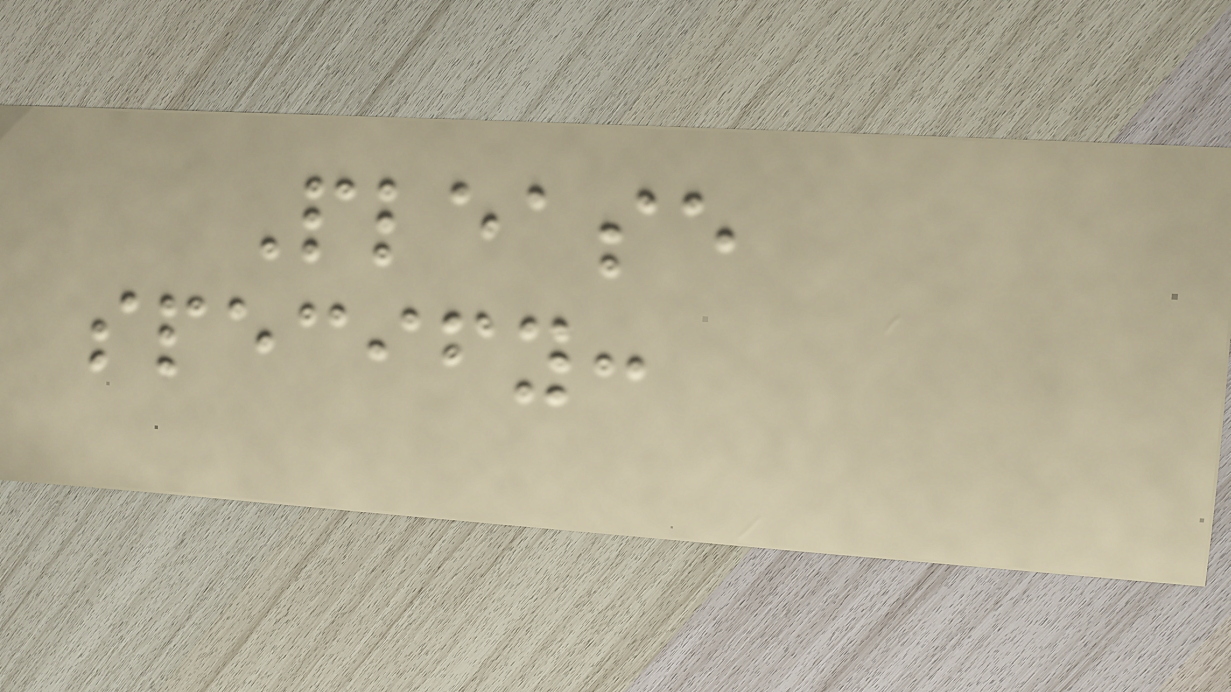Please
specify:
